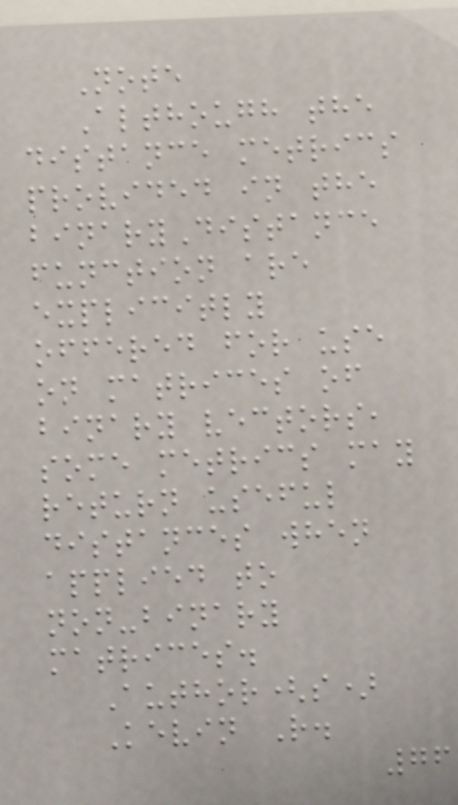Note
Although the
distance metrics
provided in the
binaryDistance
function are
explicitly
offered for use
on matrices of
binary vectors,
some metrics may
return useful
distances when
applied to
non-binary
matrices.
Author(s)
Kevin R.
76
